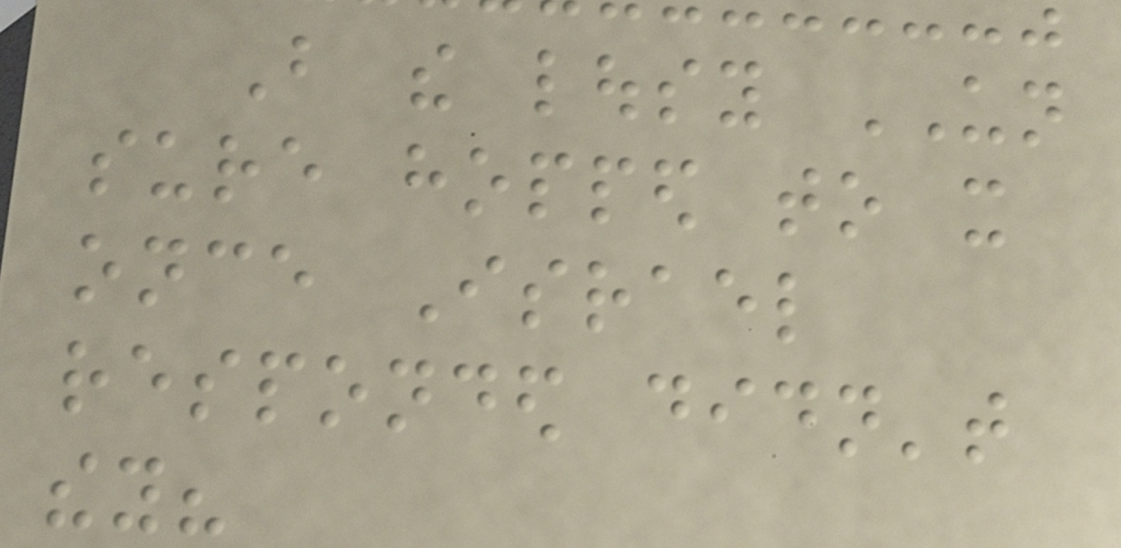But the lousy UN
sure hopped to it
once Israel
responded didn't
they?
